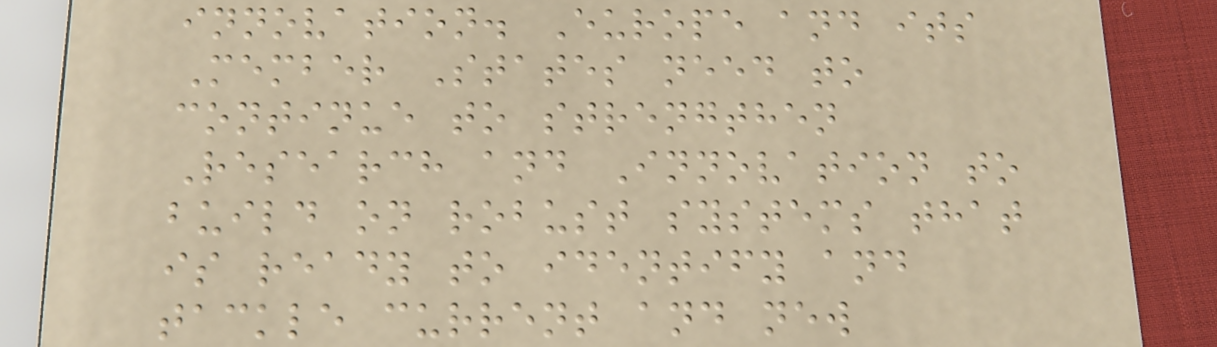innovation. Europe and its
Member States need to
continue to strengthen
Research and Innovation to
build on robust systems that
is ready to identify and
tackle current and new
